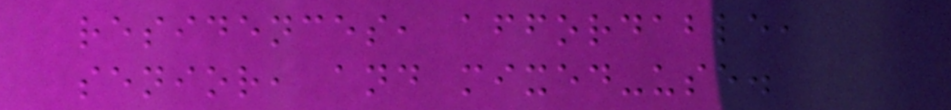residences, affordable,
senior, and mixed-use.
